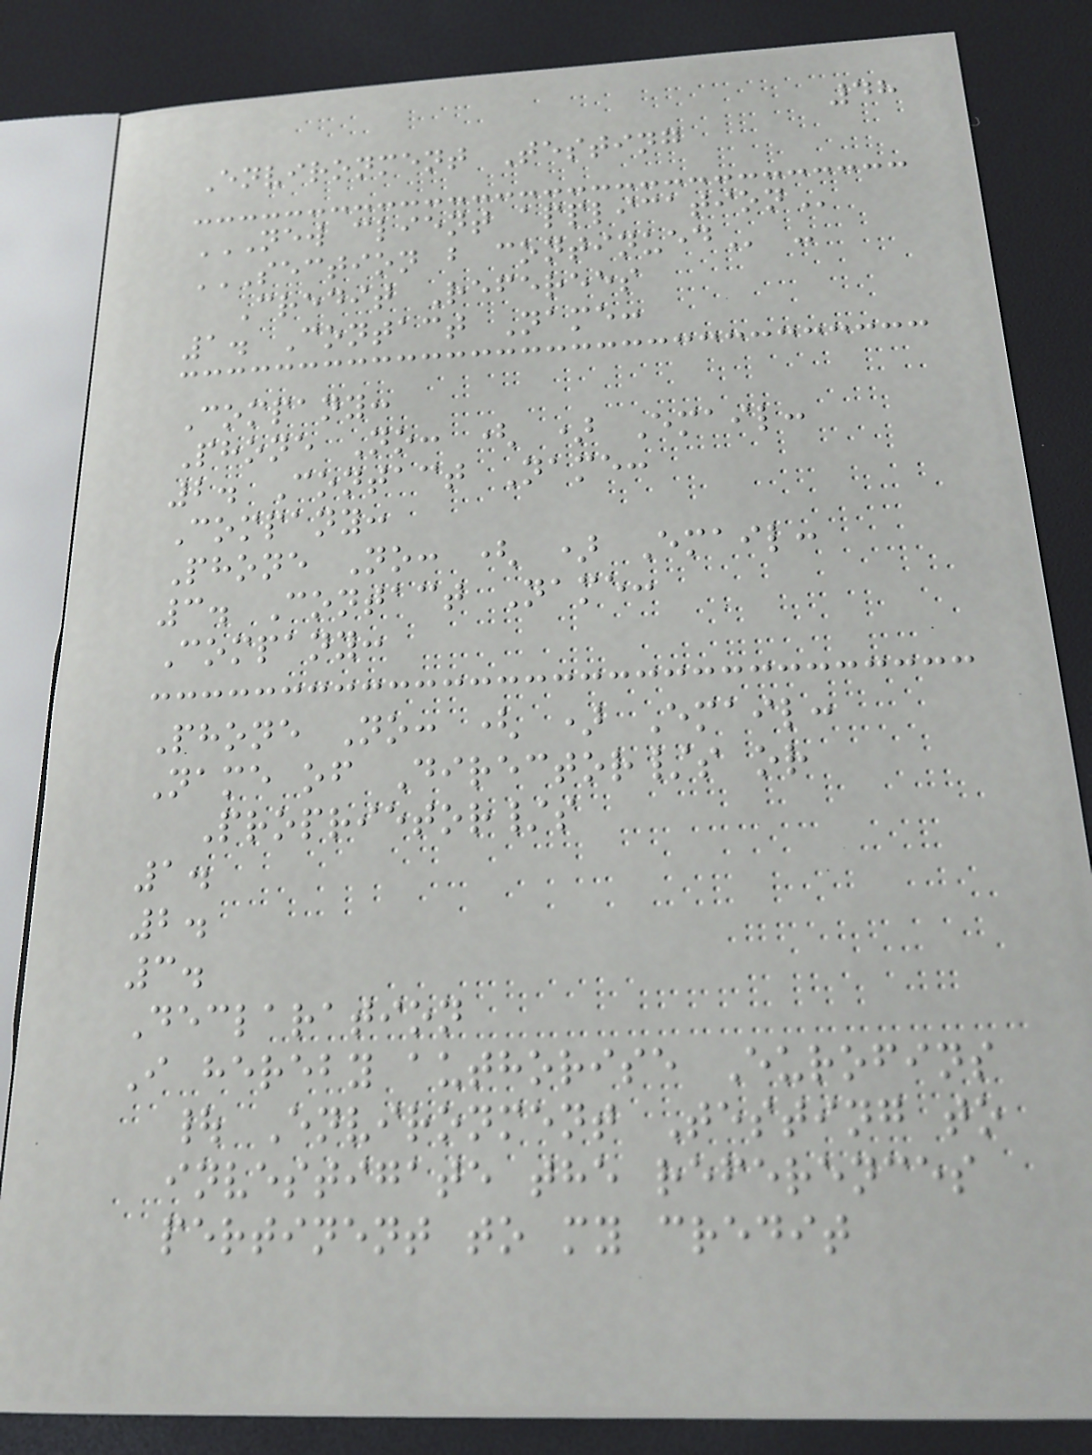48
Environment Testing
NEW CLIENT APPLICATION
SECTION B CONTINUED -
Credit Referees
1. Contact Name:
Company:
Phone No: ( ) Email:
2. Contact Name:
Company:
Phone No: ( ) Email:
3. Contact Name:
Company:
Phone No: ( ) Email:
Name of Director/s or
Proprietor/s
1.
2.
3.
Declaration
I hereby authorise Eurofins
| Environment Testing to
investigate the references
pertinent to my credit
